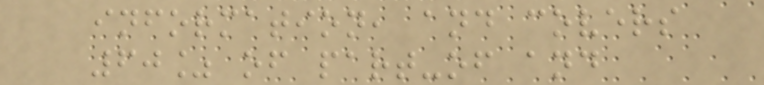information, and covers
60% of part-of and
